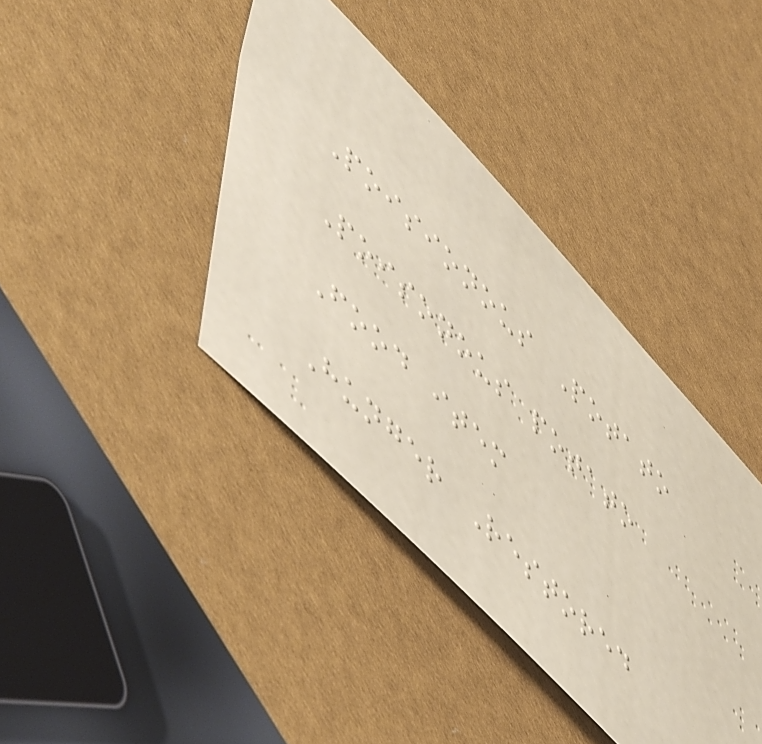Poisionous Potato
Poisonous potato
Food item
Hunger Restored
